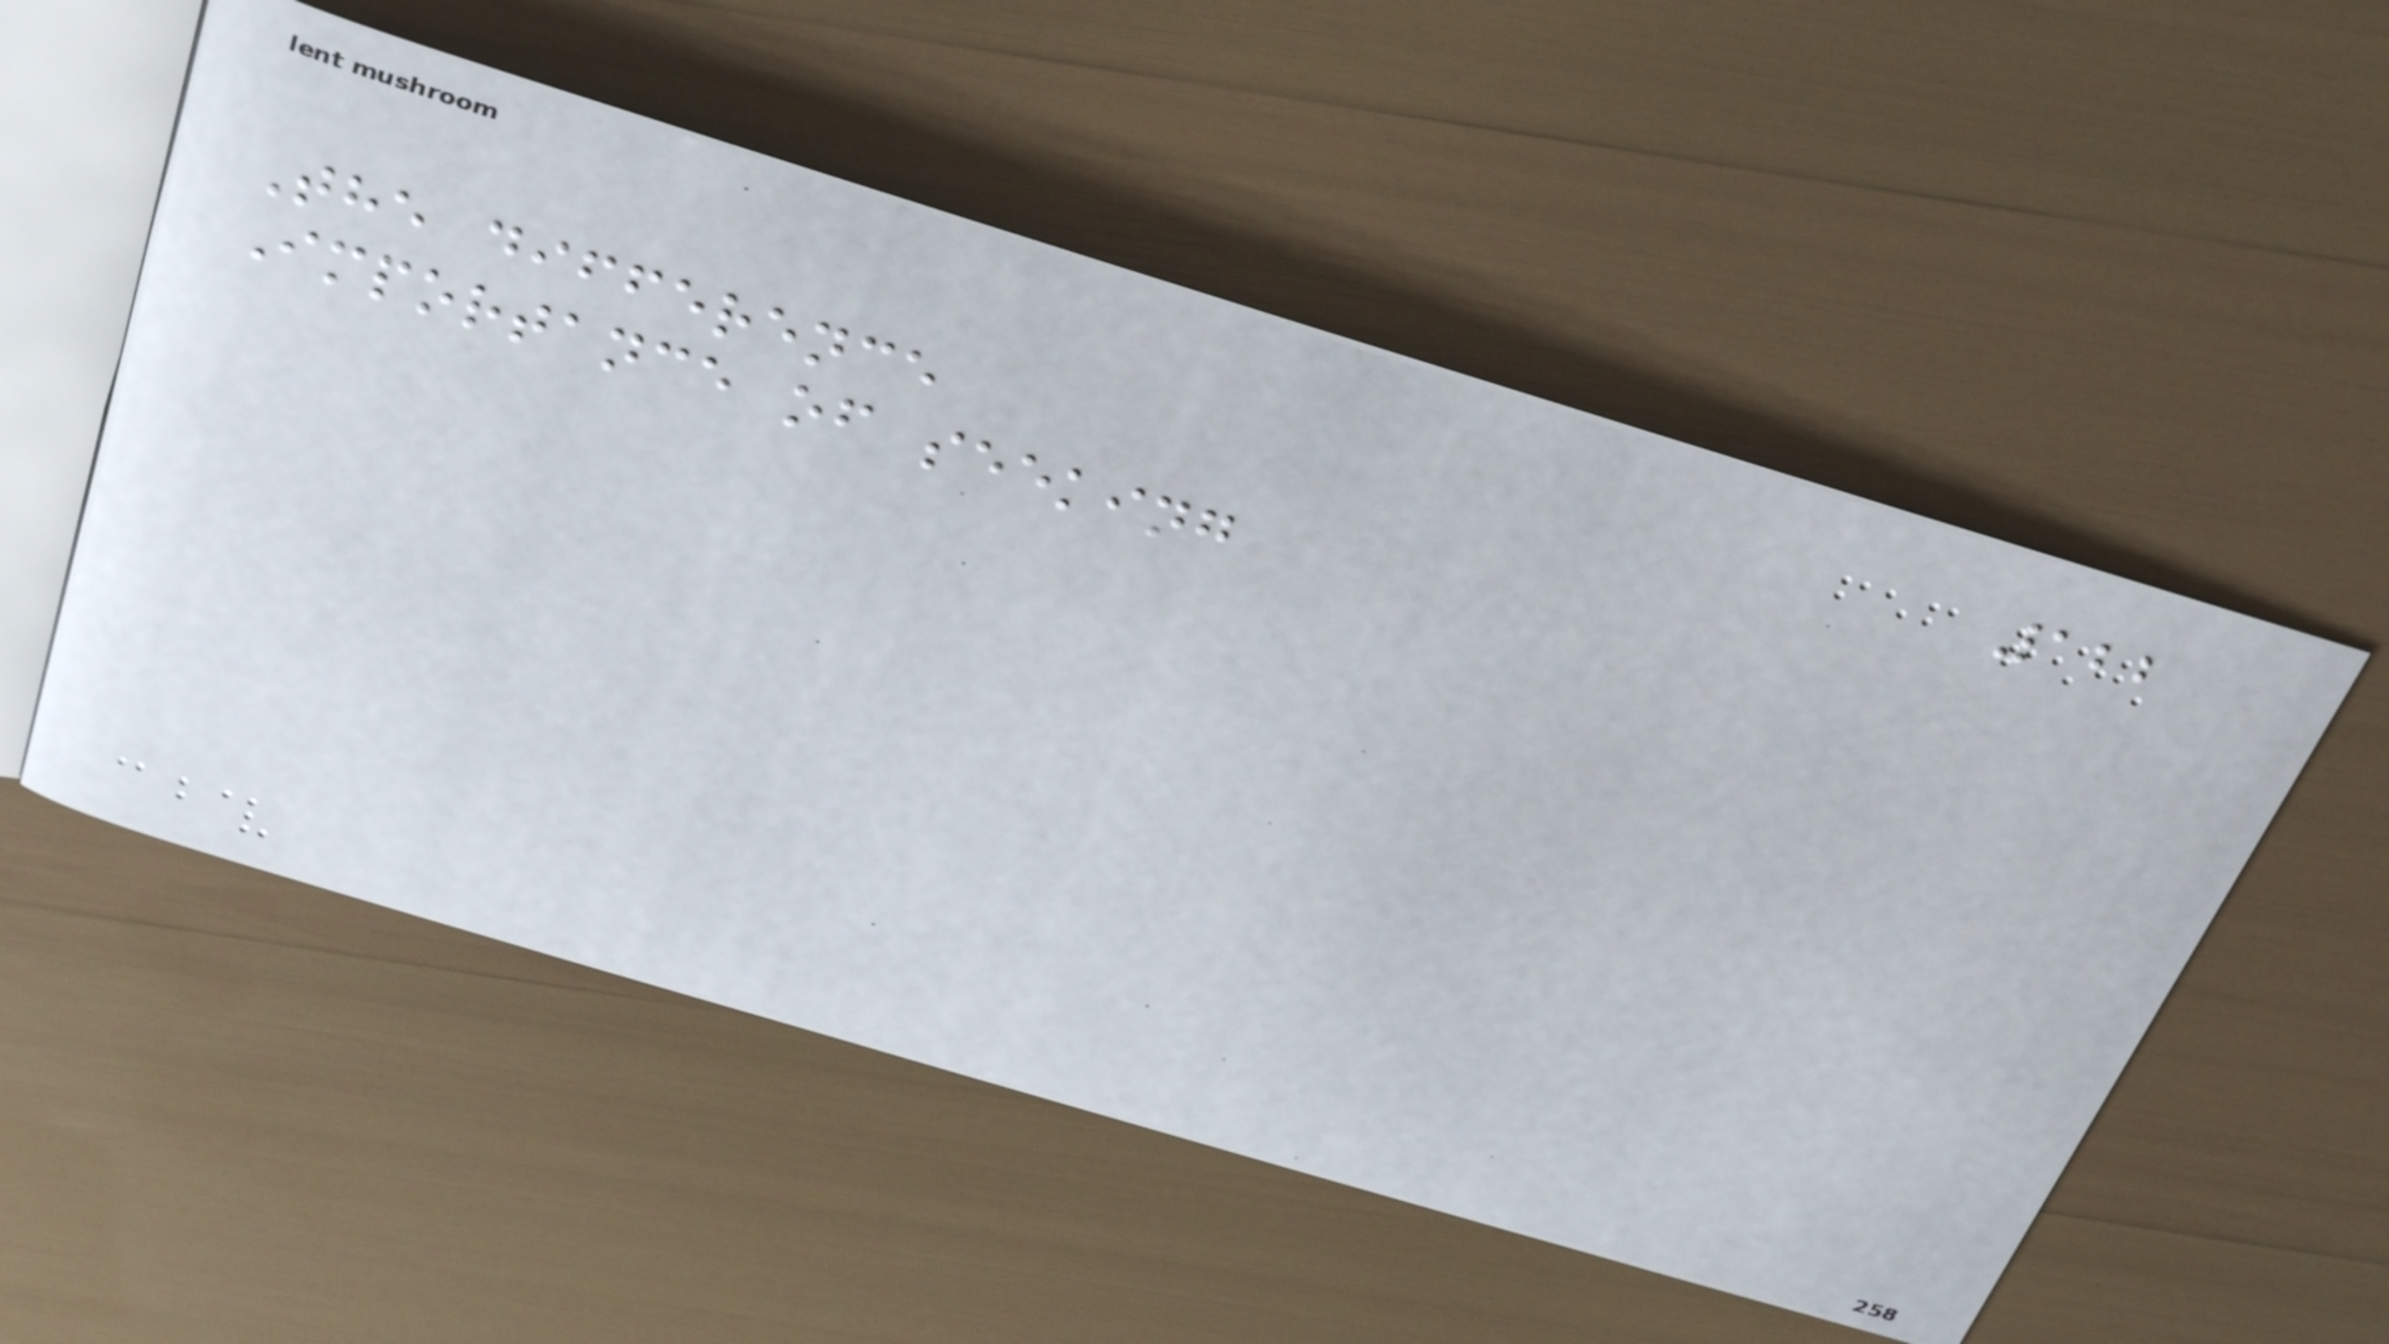122
The difference
Importance of seeking
